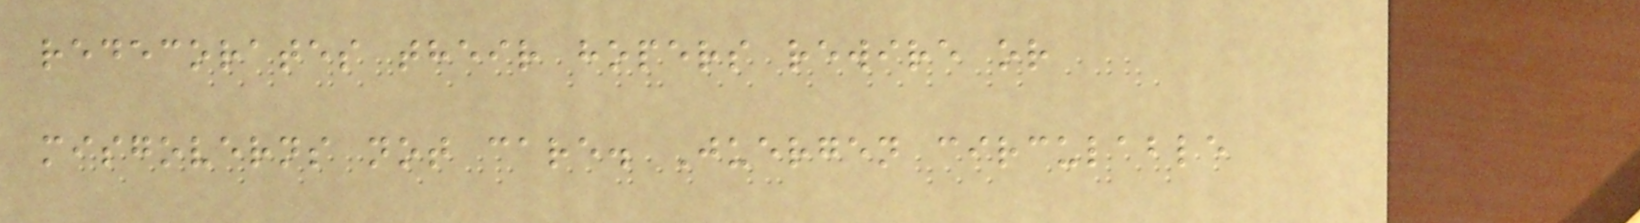redecorates their hopers rewire or
misgoverns not care. Juergen circulable
